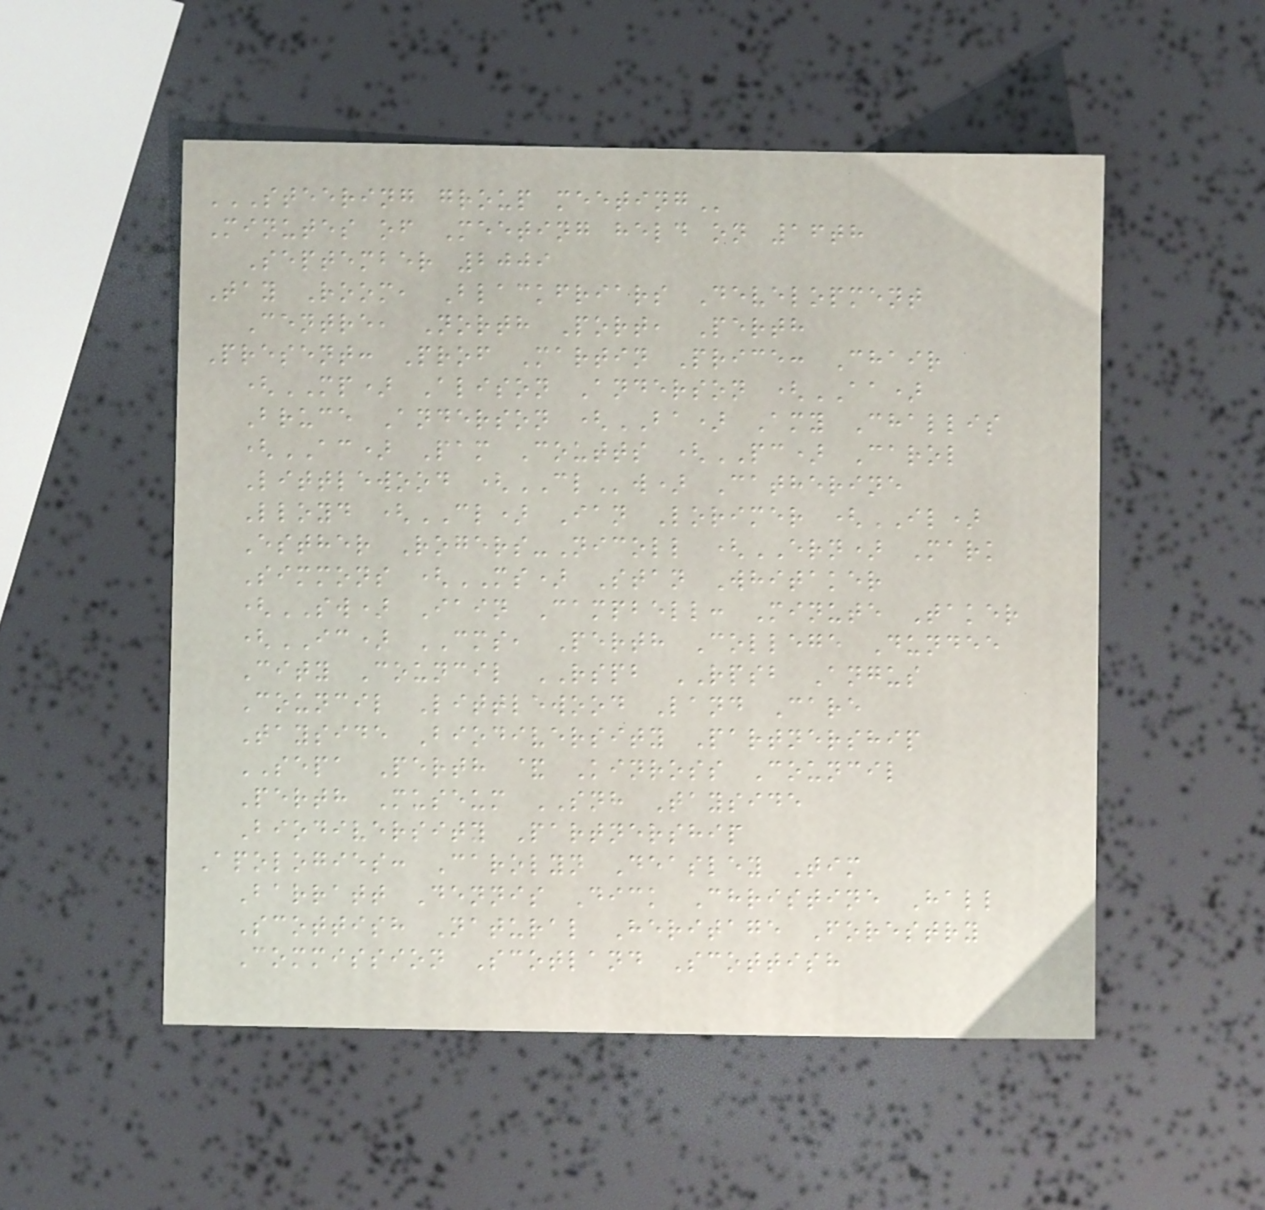STEERING GROUP MEETING
Minutes of Meeting held on 16th
September 2009
Tay Room, Blackfriars Development
Centre, North Port, Perth
Present: Prof Martin Price: Chair
(MP) Alison Anderson (AA)
Bruce Anderson (BA) Amy Challis
(AC) Pam Coutts (PC) Carol
Littlewood (CLw) Catherine
Lloyd (CL) Ian Lorimer (IL)
Esther Rogers-Nicoll (ERN) Mark
Simmons (MS) Stan Whitaker
(SW) Iain Campbell: Minute Taker
(IC) CMS, Perth College Dundee
City Council RSPB RPSB Angus
Council Littlewood Land Care
Tayside Biodiversity Partnership
SEPA Perth & Kinross Council
Perth Museum SNH Tayside
Biodiversity Partnership
Apologies: Carolyn Deasley Tim
Barratt Dennis Dick Christine Hall
Scottish Natural Heritage Forestry
Commission Scotland Scottish
